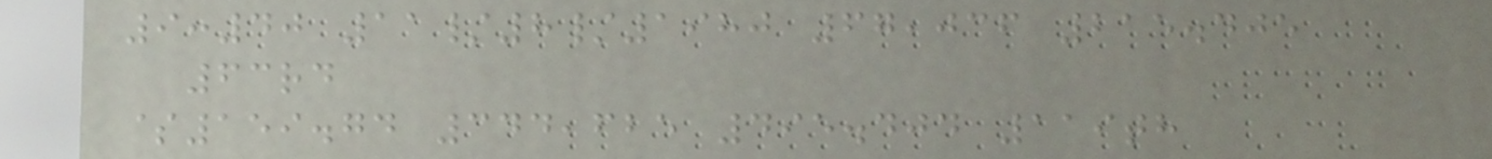9:40 11/8/1980 67,036 215.405
63rd
$159.74 344,625 495.404 119th
